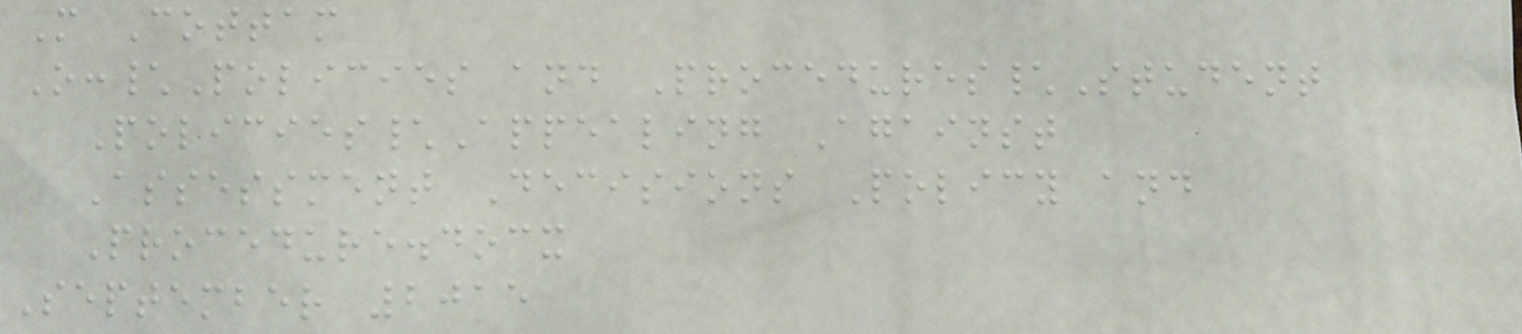M Cottam
O:\Policies and Procedures\Student
Policies\Appealing Against
Assessment Decisions Policy and
Procedure.docx
September 2015
